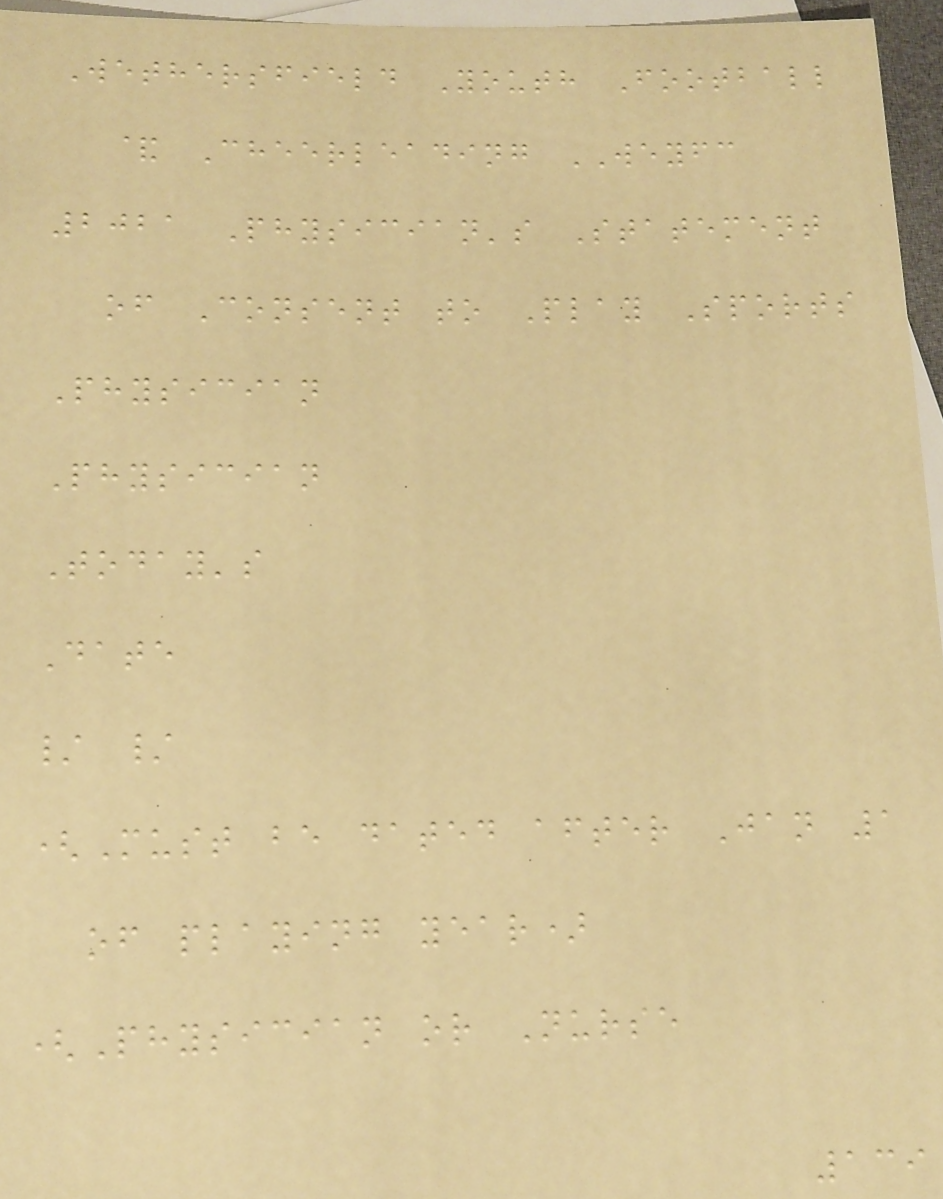Wethersfield Youth Football
& Cheerleading WEYFC
2021 Physician's Statement
of Consent to Play Sports
Physician
Physician
Today's
Date
/ /
(Must be dated after Jan 1
of playing year)
(Physician or Nurse
139
